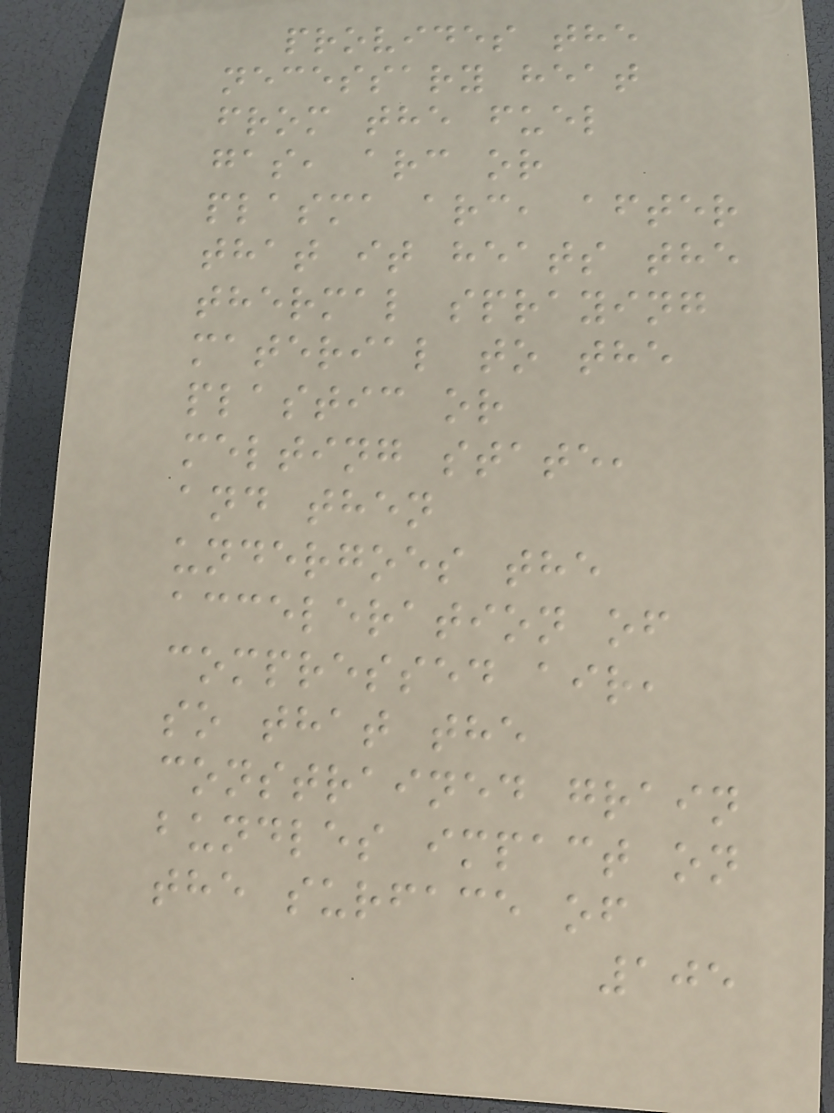provides the
necessary heat
from the fuel
gas, arc or
plasma arc, after
that it heats the
thermal spraying
material to the
plastic or
melting state,
and then
undergoes the
acceleration of
compressed air,
so that the
constrained grain
bundles impact on
the surface of
105
